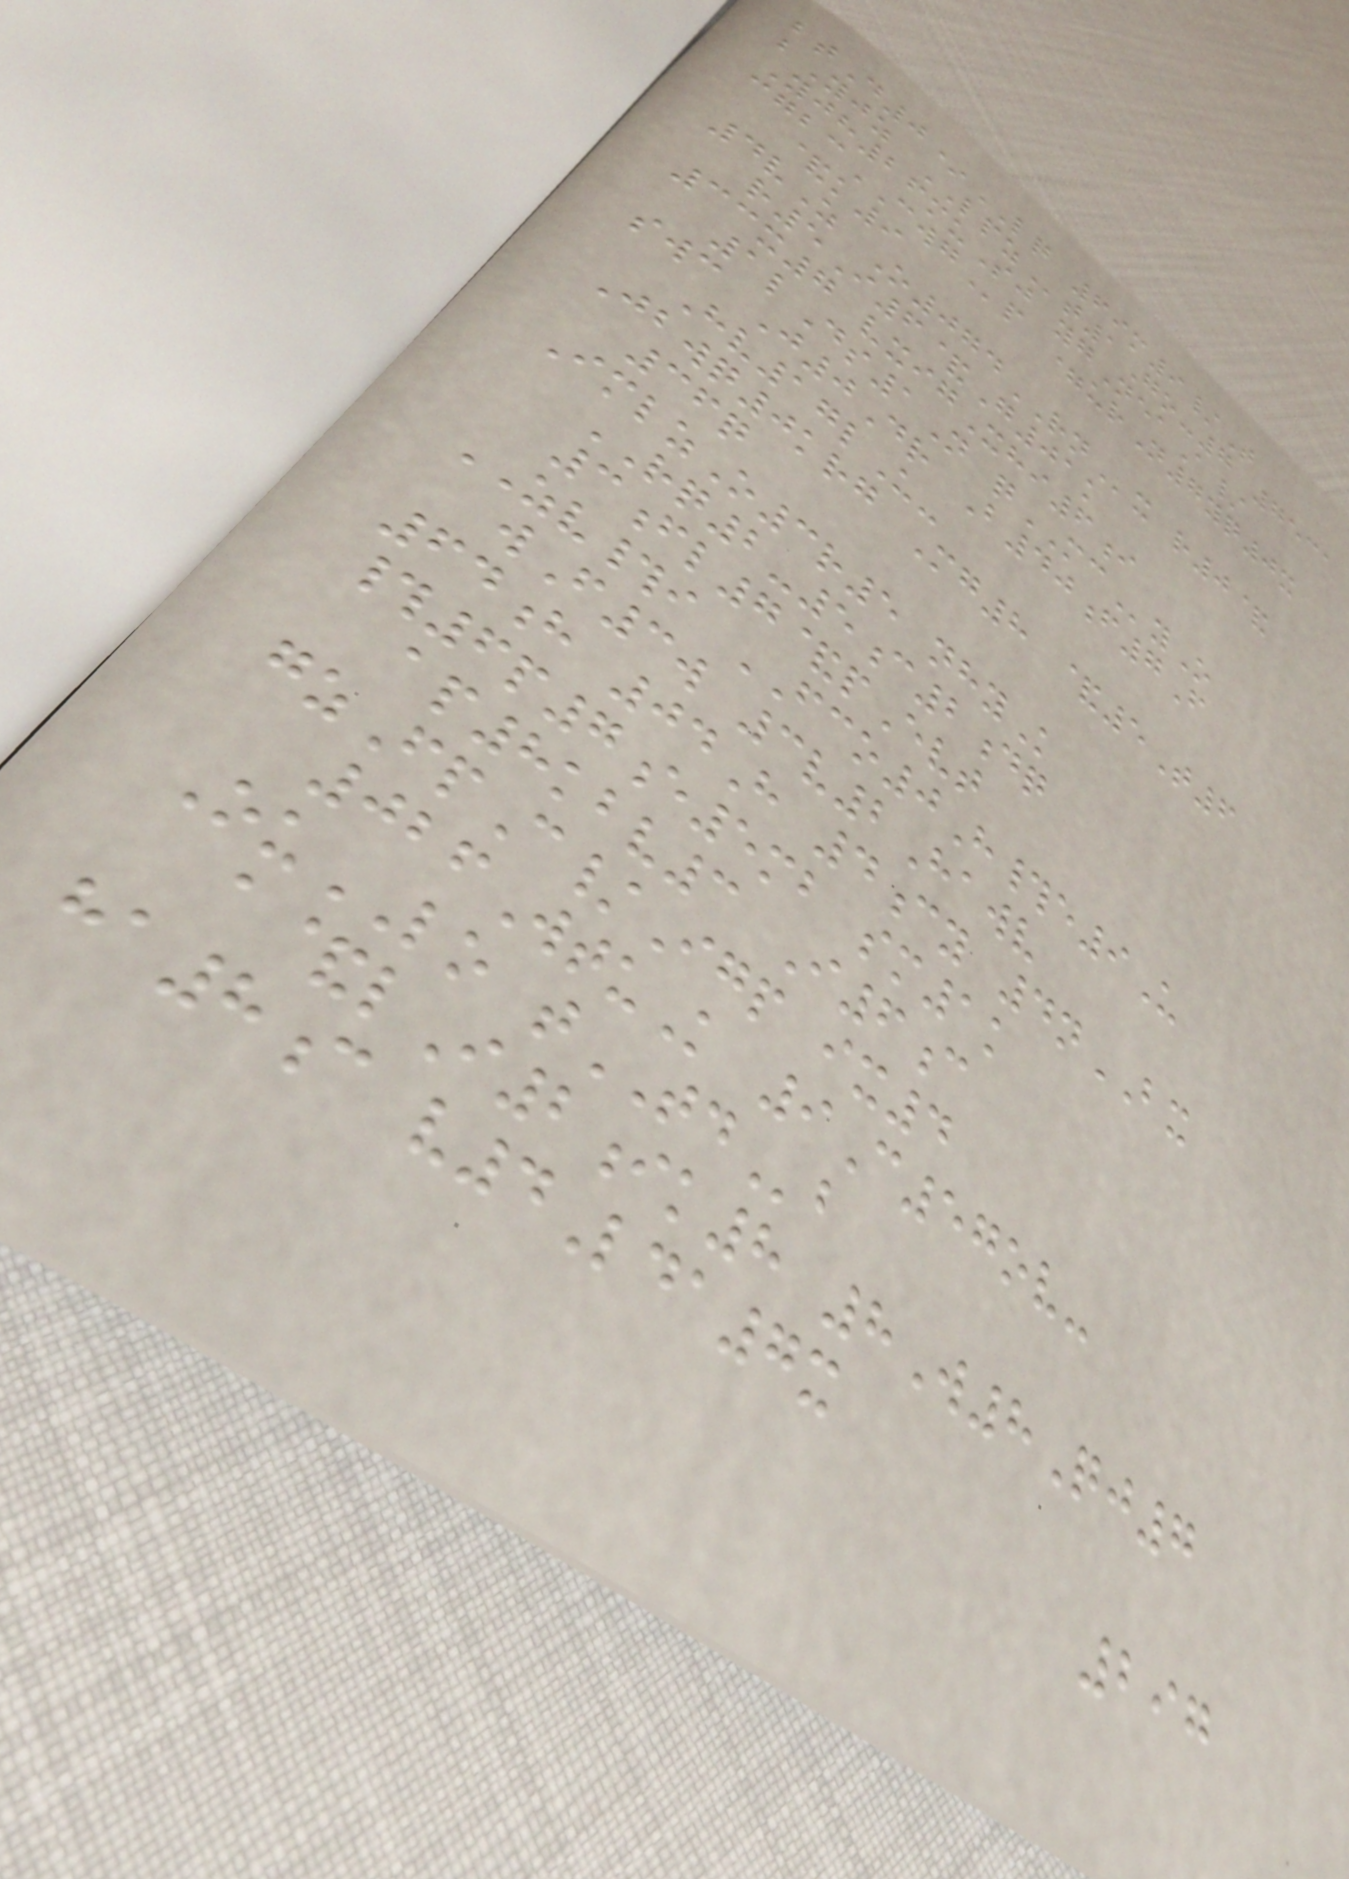btD0*LQ 69m9/T
bYjz LPZt1Go-7 7531
Yjh26muSj ygNeaA/
cgbcCWGp =urN7yq0x
&k9
4vZ O074RNx r0&
r5I6&G01k
33x7 vxigXhi6i
1lDs1N qMCyO
swc J0Dr B40f7F
Hv17lU-
Jbwq0krg Mg8 &5T6
36q
ImlzO3r5 nhyK
RQ2-5c2dq
3fl7&pEvt
ZV#i FCO0H#e9U
wF3w 3v2Hawv
64h 04H 4cy 4nBX
#6p7e5mb sm1k
ap8kbv3 I6c
gzFpC/Igp ix4
026WtuK 9C57ov-
OuLO tTDb
a&lI2ik8 8W8Qj7
ha8c v4Lda7x
297
